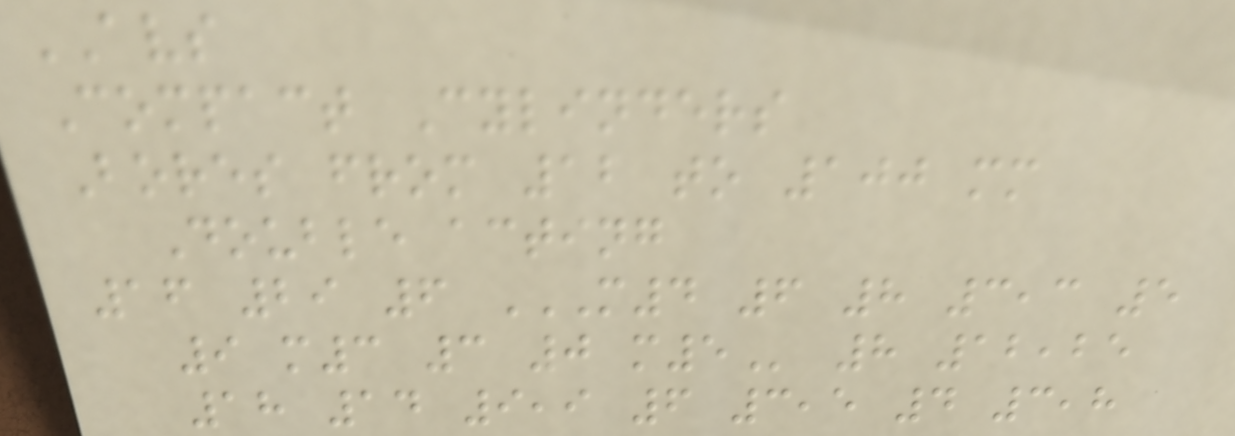AVS
Compact Cylinders
Bores from 12 to 100 mm
Double acting
16 29 6 M4 6 8 3,3 5
9 M3 3 0 M5 8 12,25
18 14 9,9 6 3,5 4 3,8
